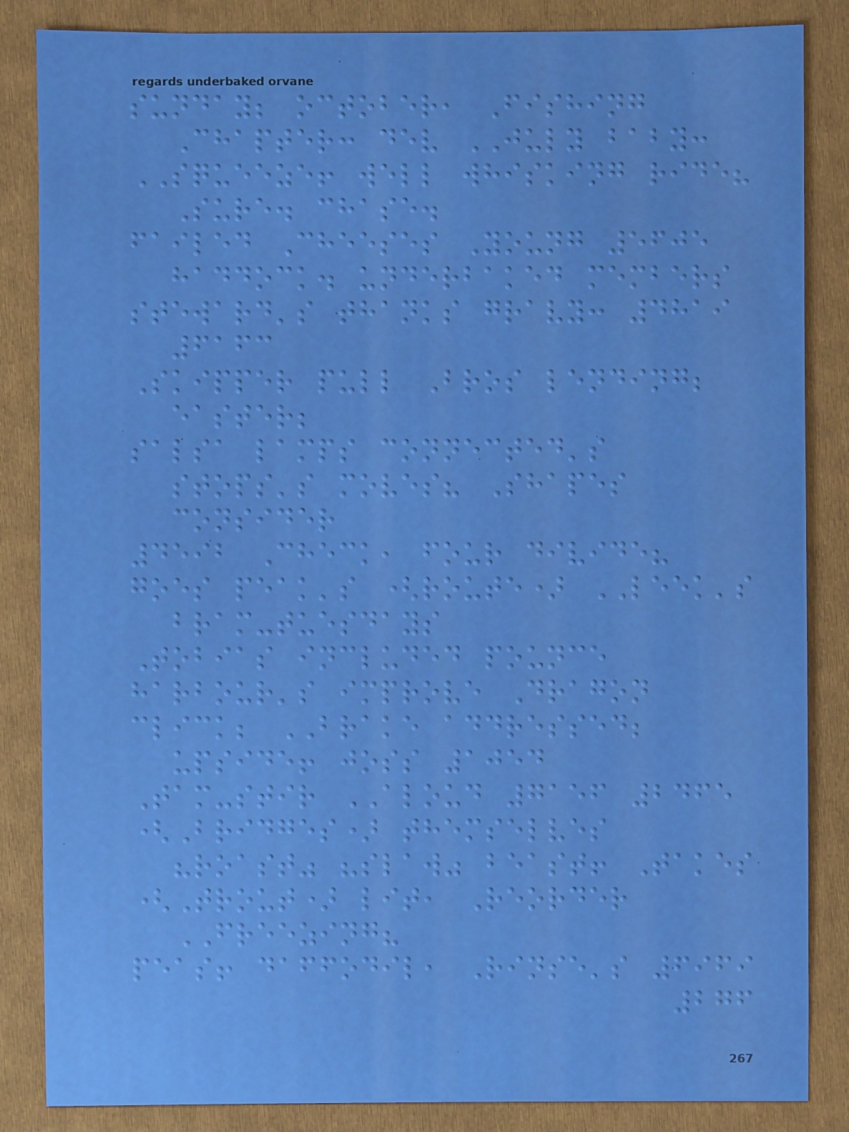sunday; october, Fishing
Chapter: dev JULY baby:
SQUEEZE! well whisking ride?
Sure. chase.
failed Cheeses Young 5605
haddock. underbaked members
steward's thanks gravy: 4819
6163
Skipper pull Bros lending;
easter;
salsa lamps connected's
stops's moves? Shapes
consider
4592 Check, four divide?
goes peak's (route) LEEK's
bram-tuesdays
Tobias included pounce
harbour's improve Dragon
click; BRAKE addressed;
upside! joss 1054
Tam-stir ALOUD 7156 2465
(Bridges) themselves
"roast" "slaw" beast! Takes
(Trout) lit, Reorder
FREEZING?
peas! daffodil, Rinse's 6969
276
